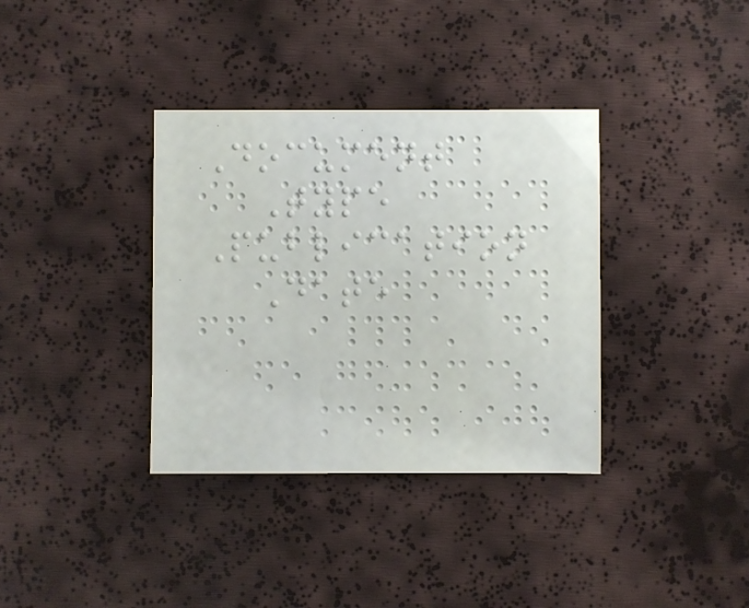Document
Type
Publication
Date
